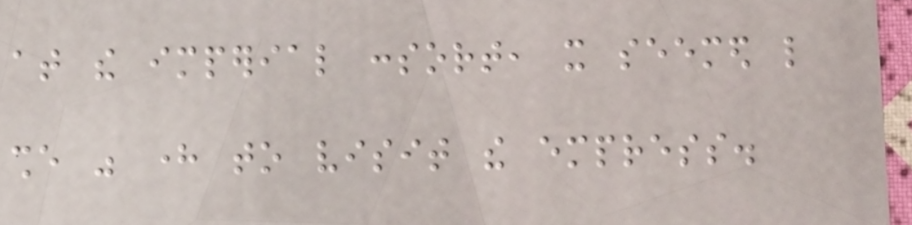at the imperial consort, it seemed like
she was here to visit the empress.
